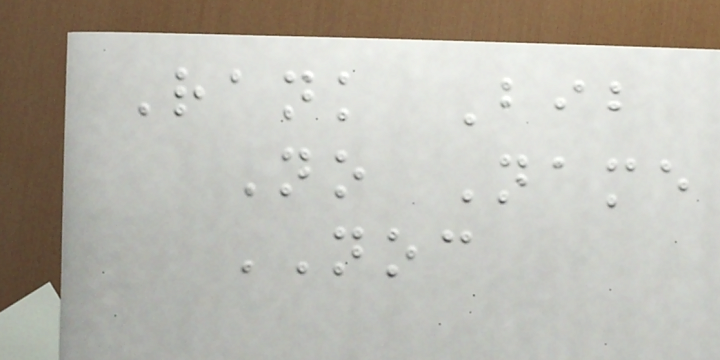Rank Bib
No Name
NOC
